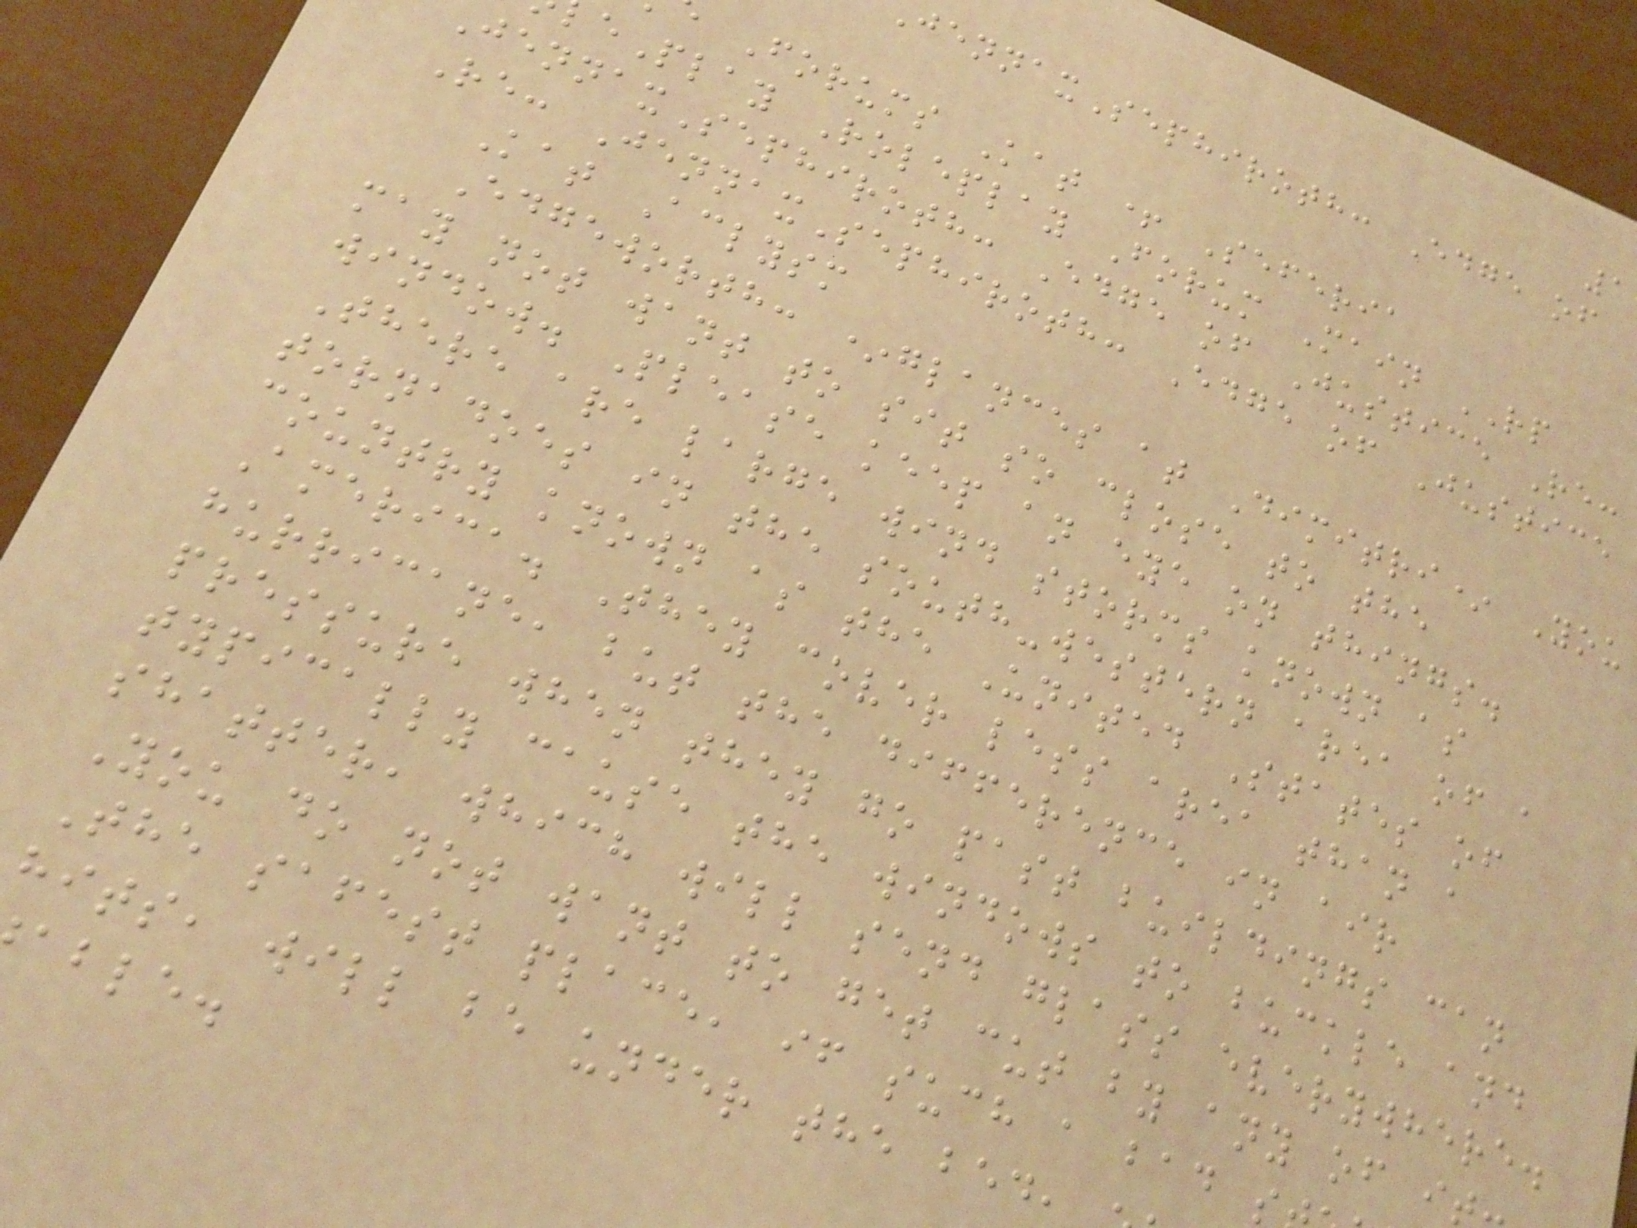ennaxSephiroth: Edge of
Forums Kat + Seferia
ePlay Roleplay Forum Main RP
ennaxSephiroth: Edge of Justice Re:
Re: JennaxSephiroth: Edge of Justice
Kat Aclysm
Edgeworth: *glances at Dimitri* You
may not want to sit so close to the
window. Please keep an eye on things.
There are large wind storms known as
tornadoes in the south-western area of a
country known as the United States of
America. They cover less area than a
hurricane, but the difference in air
pressure when they go past buildings can
typically cause the windows to buckle and
shatter, which will send glass everywhere.
You do not want to get cut by any of i
The safest place, if such a bad s
hits, will be under the bed,
able.
